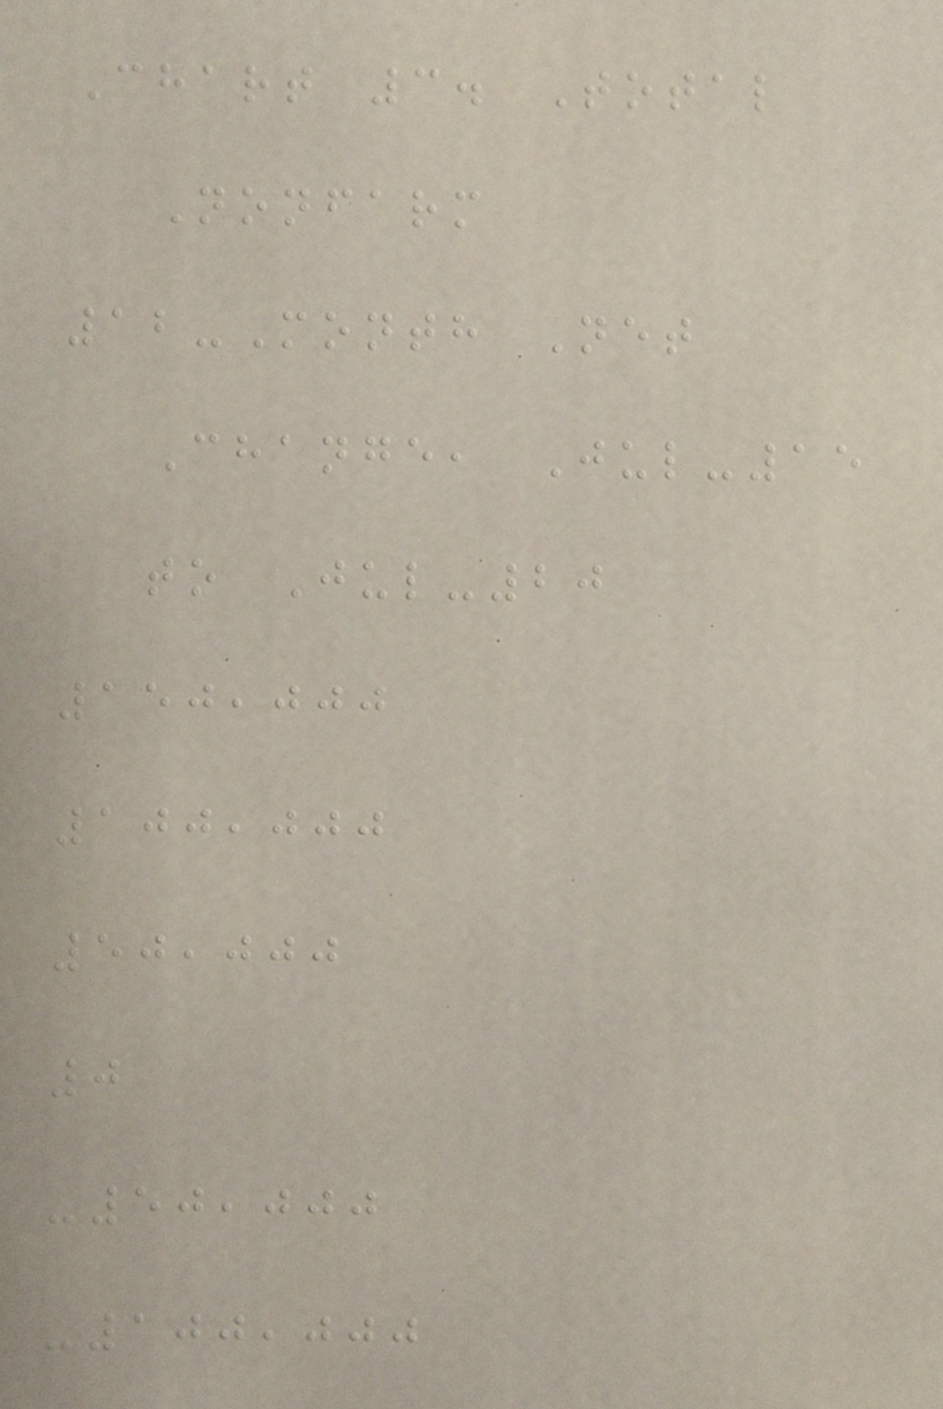Chart 3. Total
Nonfarm
12-Month Net
Change, Jul-15
to Jul-20
150,000
100,000
50,000
0
-50,000
-100,000
